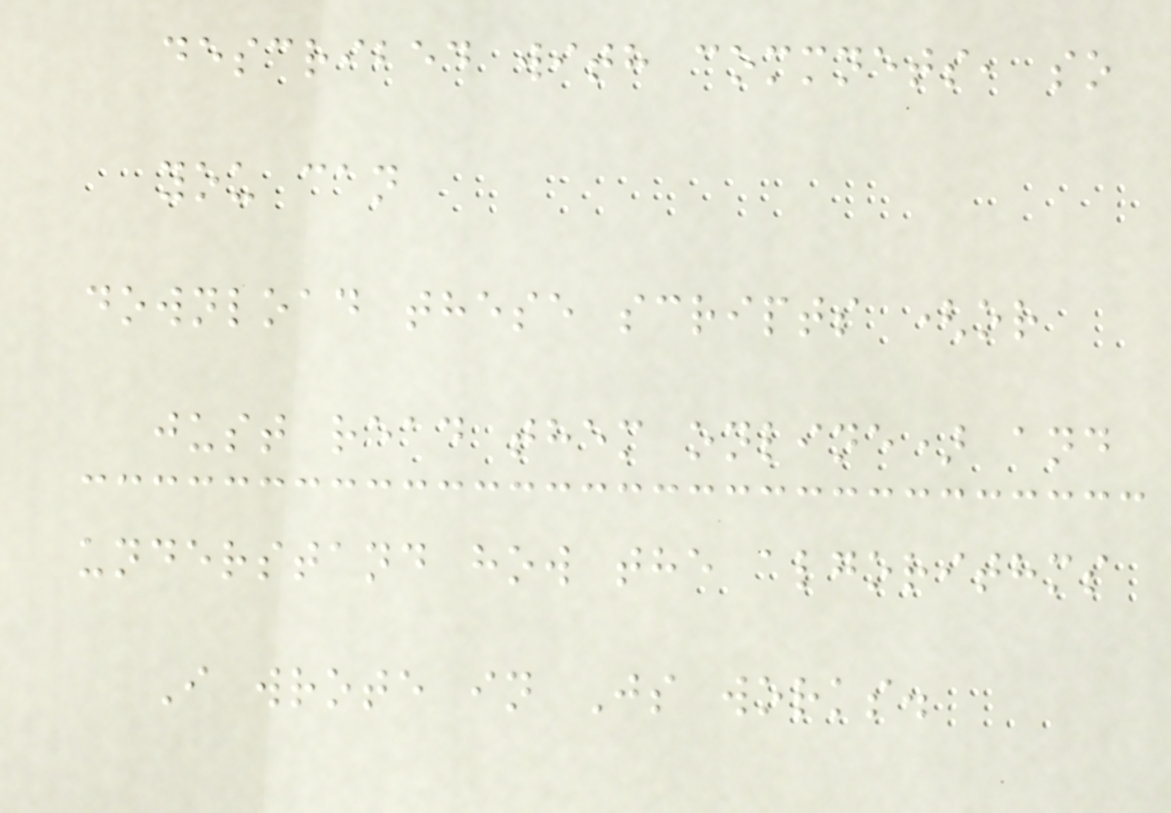described with commnets, so
you can
download these scripts (or
just read them online) and
understand how the algorithms
I wrote in Js works.
